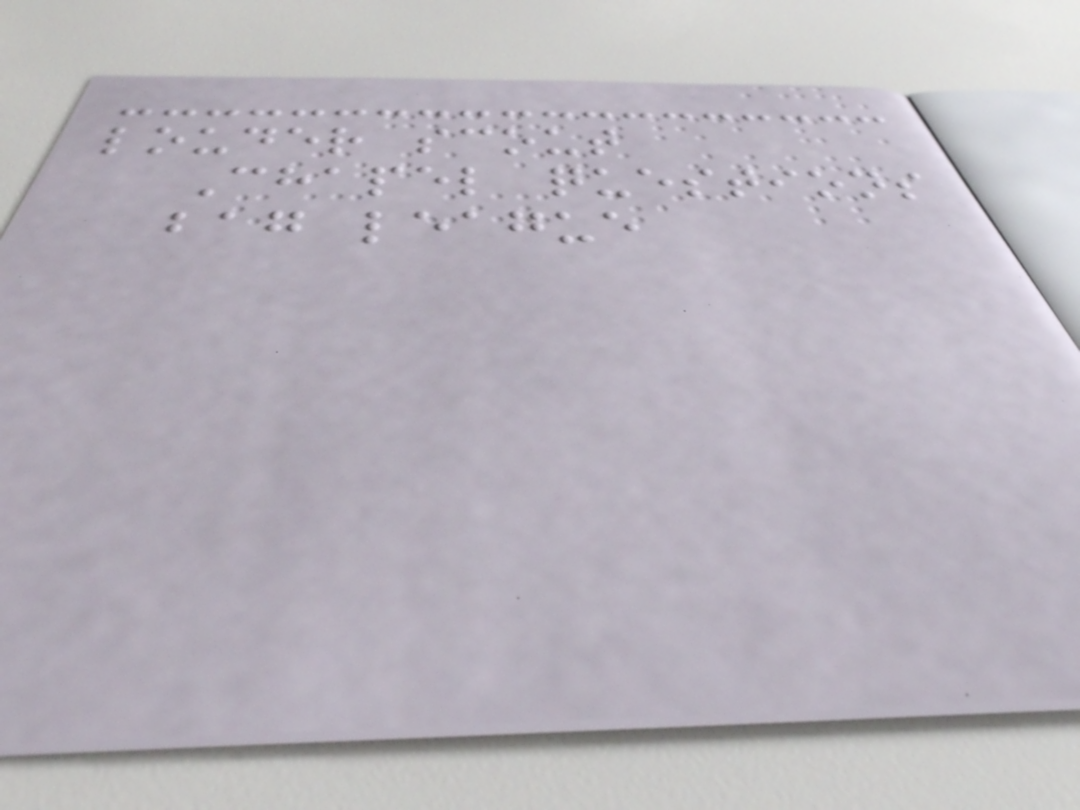louder scout
Chapel questions
bag league
